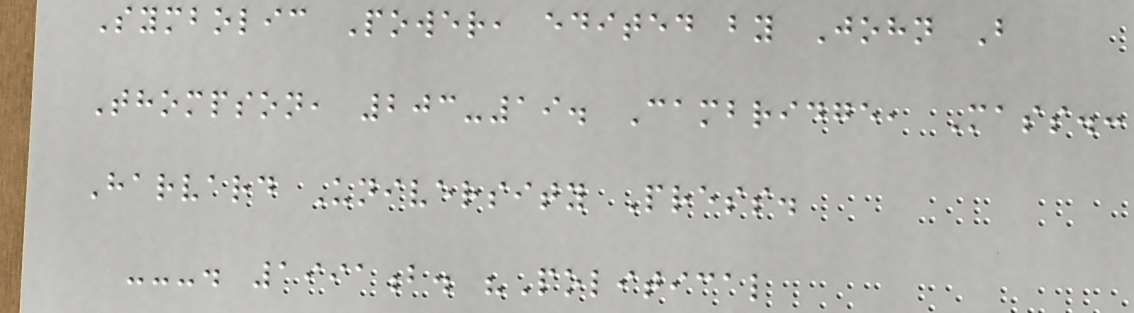Symbolic Power, edited by John B
Thompson, 203-19. Cambridge, Mass.:
Harvard University Press.
---. 1991b. "Political
